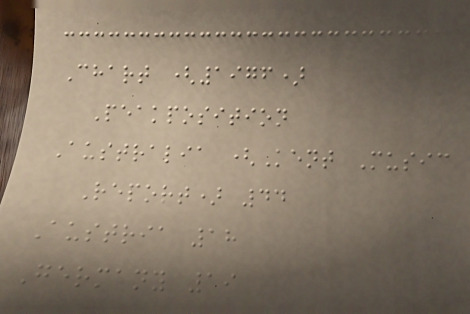Chart (1976)
Peakposition
Australia (Kent Music
Report) 44
Austria 18
Germany 19
